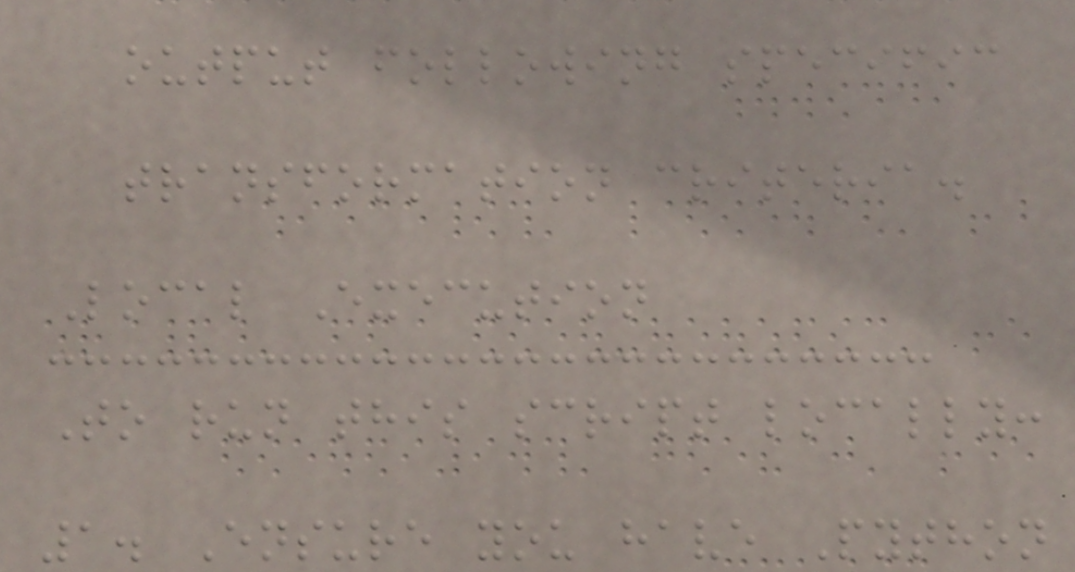output following specific
transformation criteria.
Local Execution
To run this script locally:
1. Ensure you have Python
